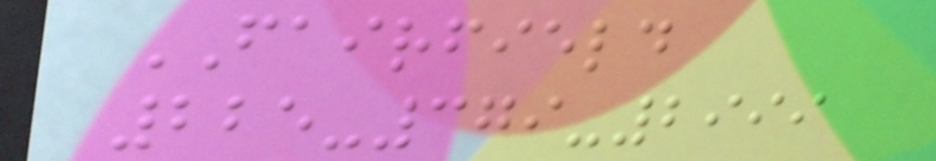FAIRFIELD
225-379-2999
